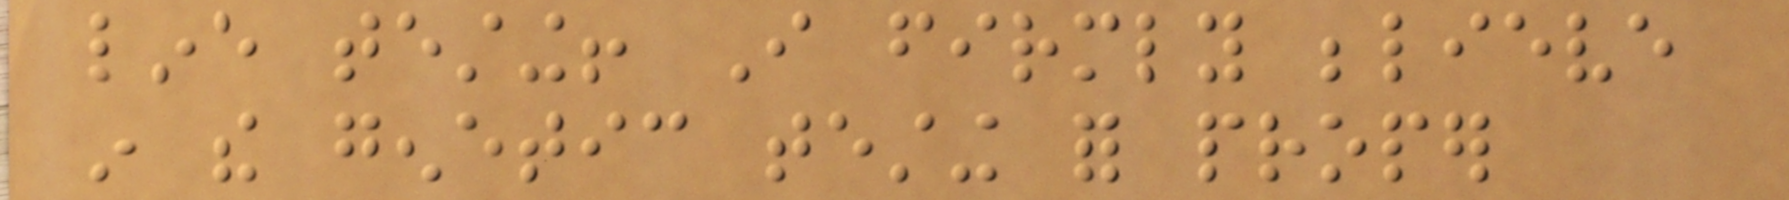line testing! I firmly believe
in the genetic testing for proper
